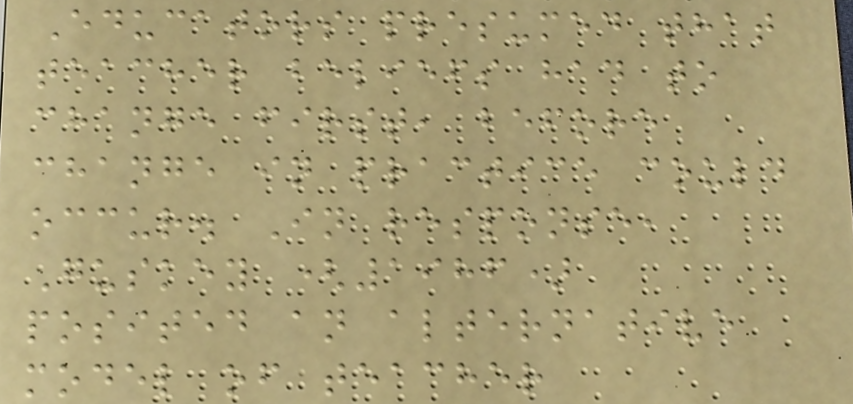Educators presumed that
teacher beliefs had to
change first, before
change in practice could
occur. In response,
Guskey (1986)
posited an alternative
model of teacher
